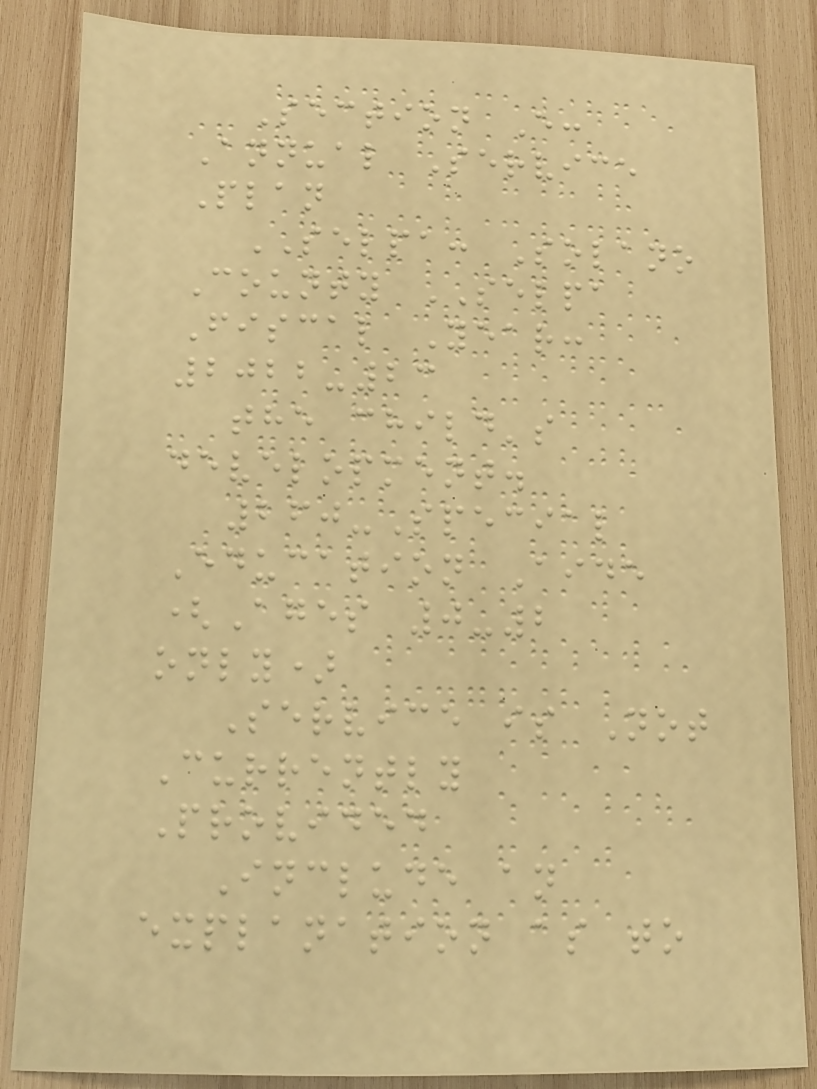Section E:
Annual Service
Plan
SELPA: Solano
County SELPA
Fiscal Year:
2022-23
the child's
development.
260-Special
Education Aide
(Ages 0-2
only)
Service is Not
Currently
Provided
Include an
explanation as to
